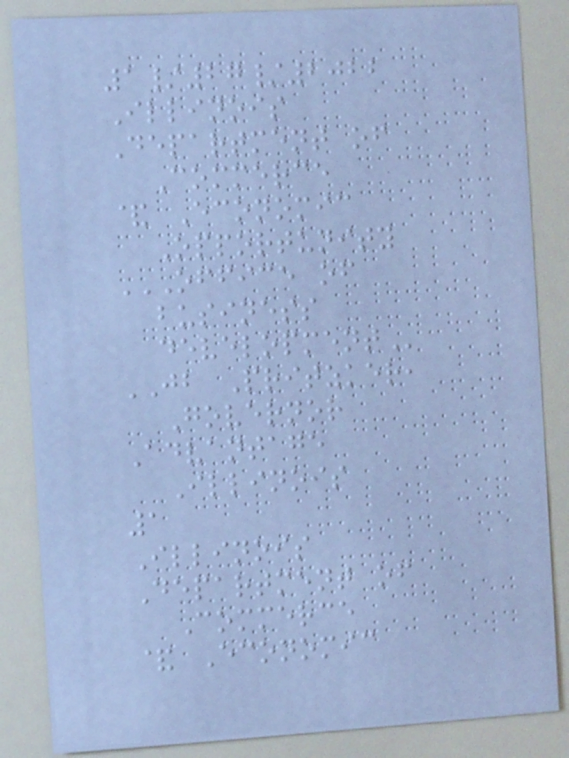1/27/2022
Illinois
Department of
Commerce
& Economic
Opportunity
OFFICE OF
BUSINESS
DEVELOPMENT
JB Pritzker,
Governor
Advantage
Illinois
1
Illinois
Department of
Commerce
& Economic
